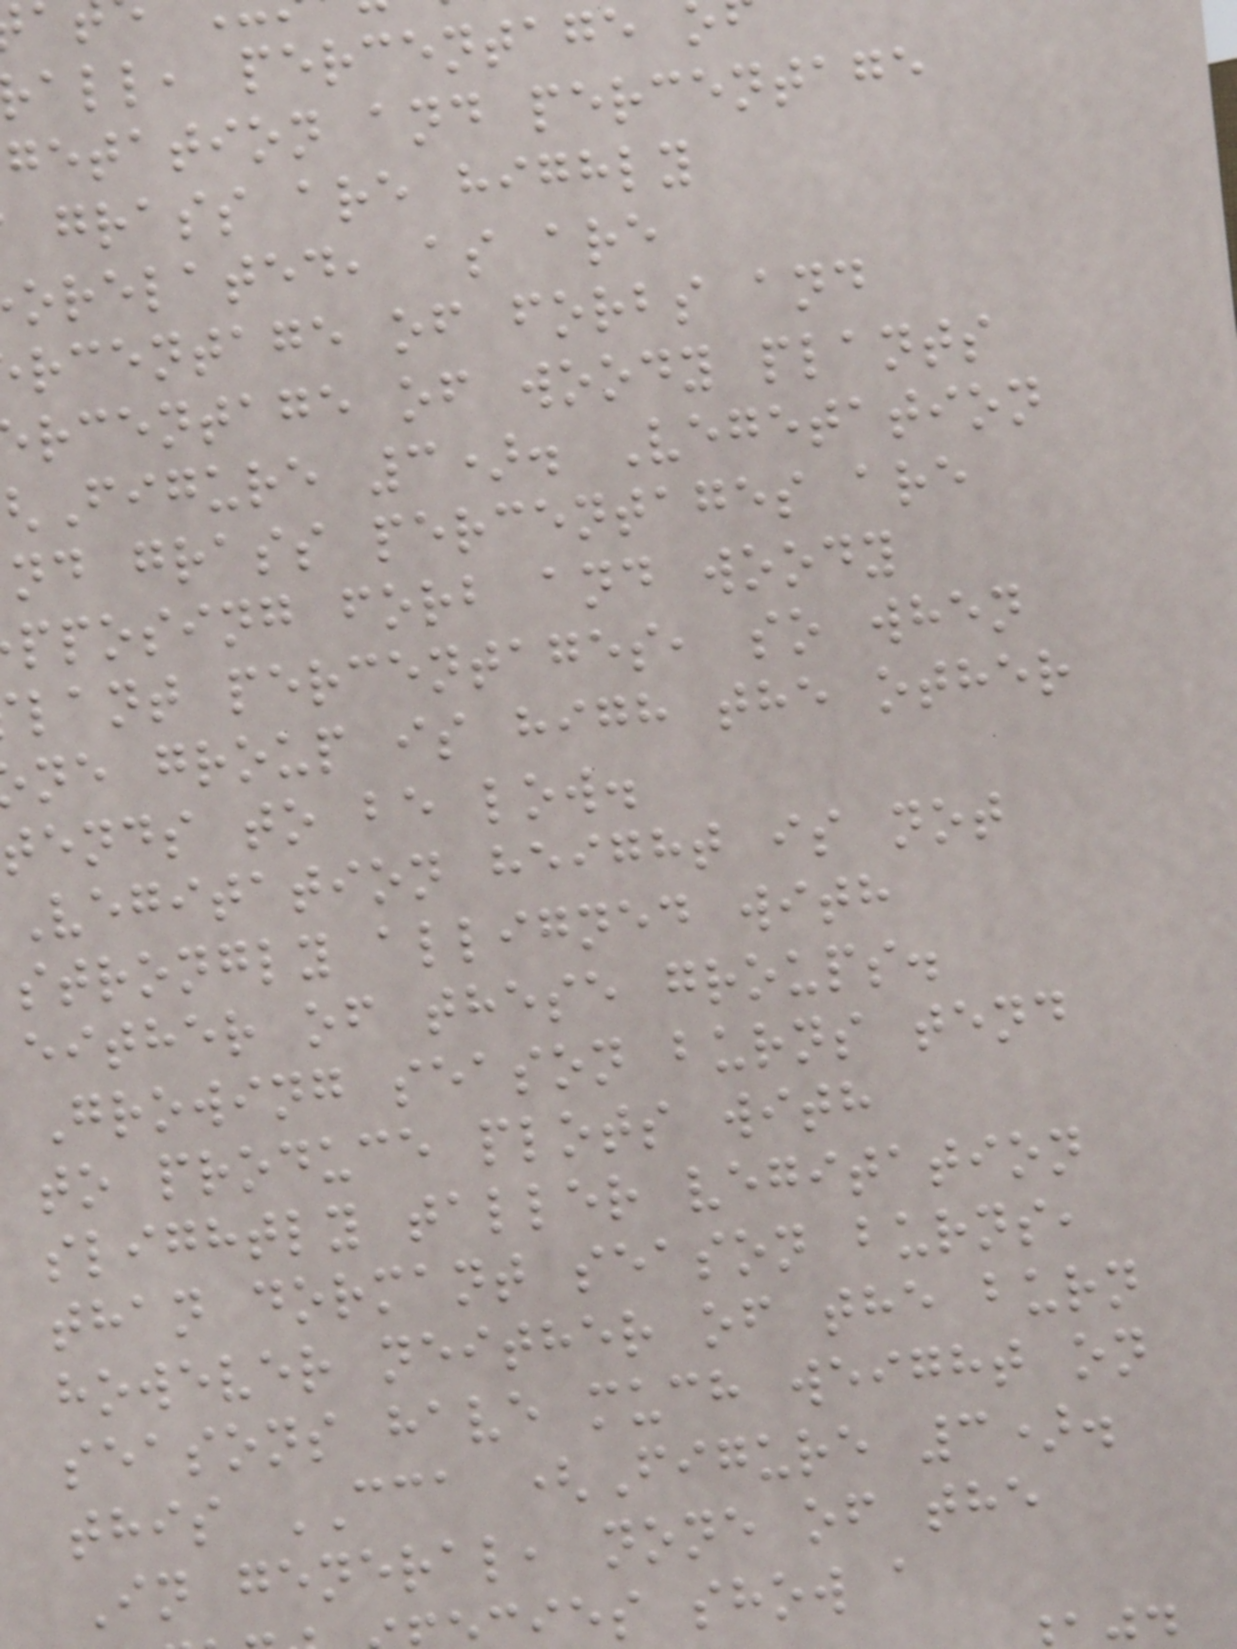all, percentage
getation and percentage
grass are highly
orelated, as are
rcentage of forbs and
rcentage of woody plants
Figure 3). Vegetation
nd grass percentages are
pposing forb and woody
lant percentages, so when
ne group is high the other
tends to be low.
Vegitation height is not
strongly alligned with
either of these groups.
Growing season burns tend
to produce plots with
slightly taller vegitation
than dormant season burns,
however neither of the burn
seasons have much weight on
this CCA (Figure 3).
In general, none of the
es show a
